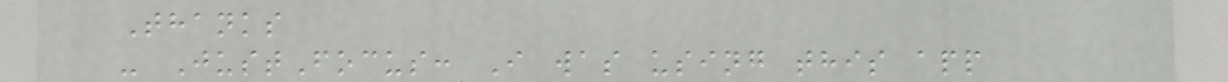Thanks
- JustFocus: I was using this app
